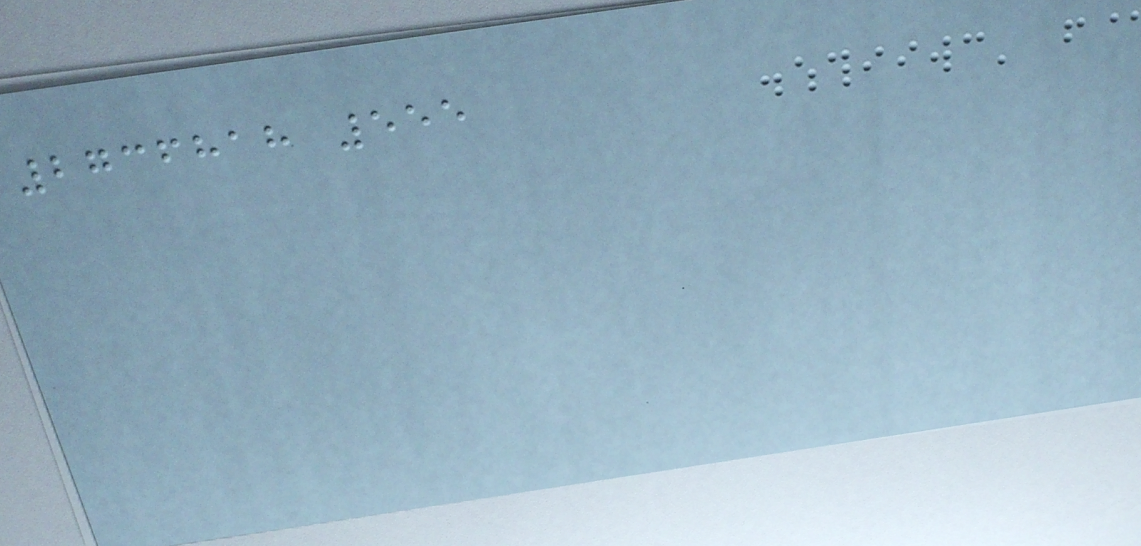2736818 555
